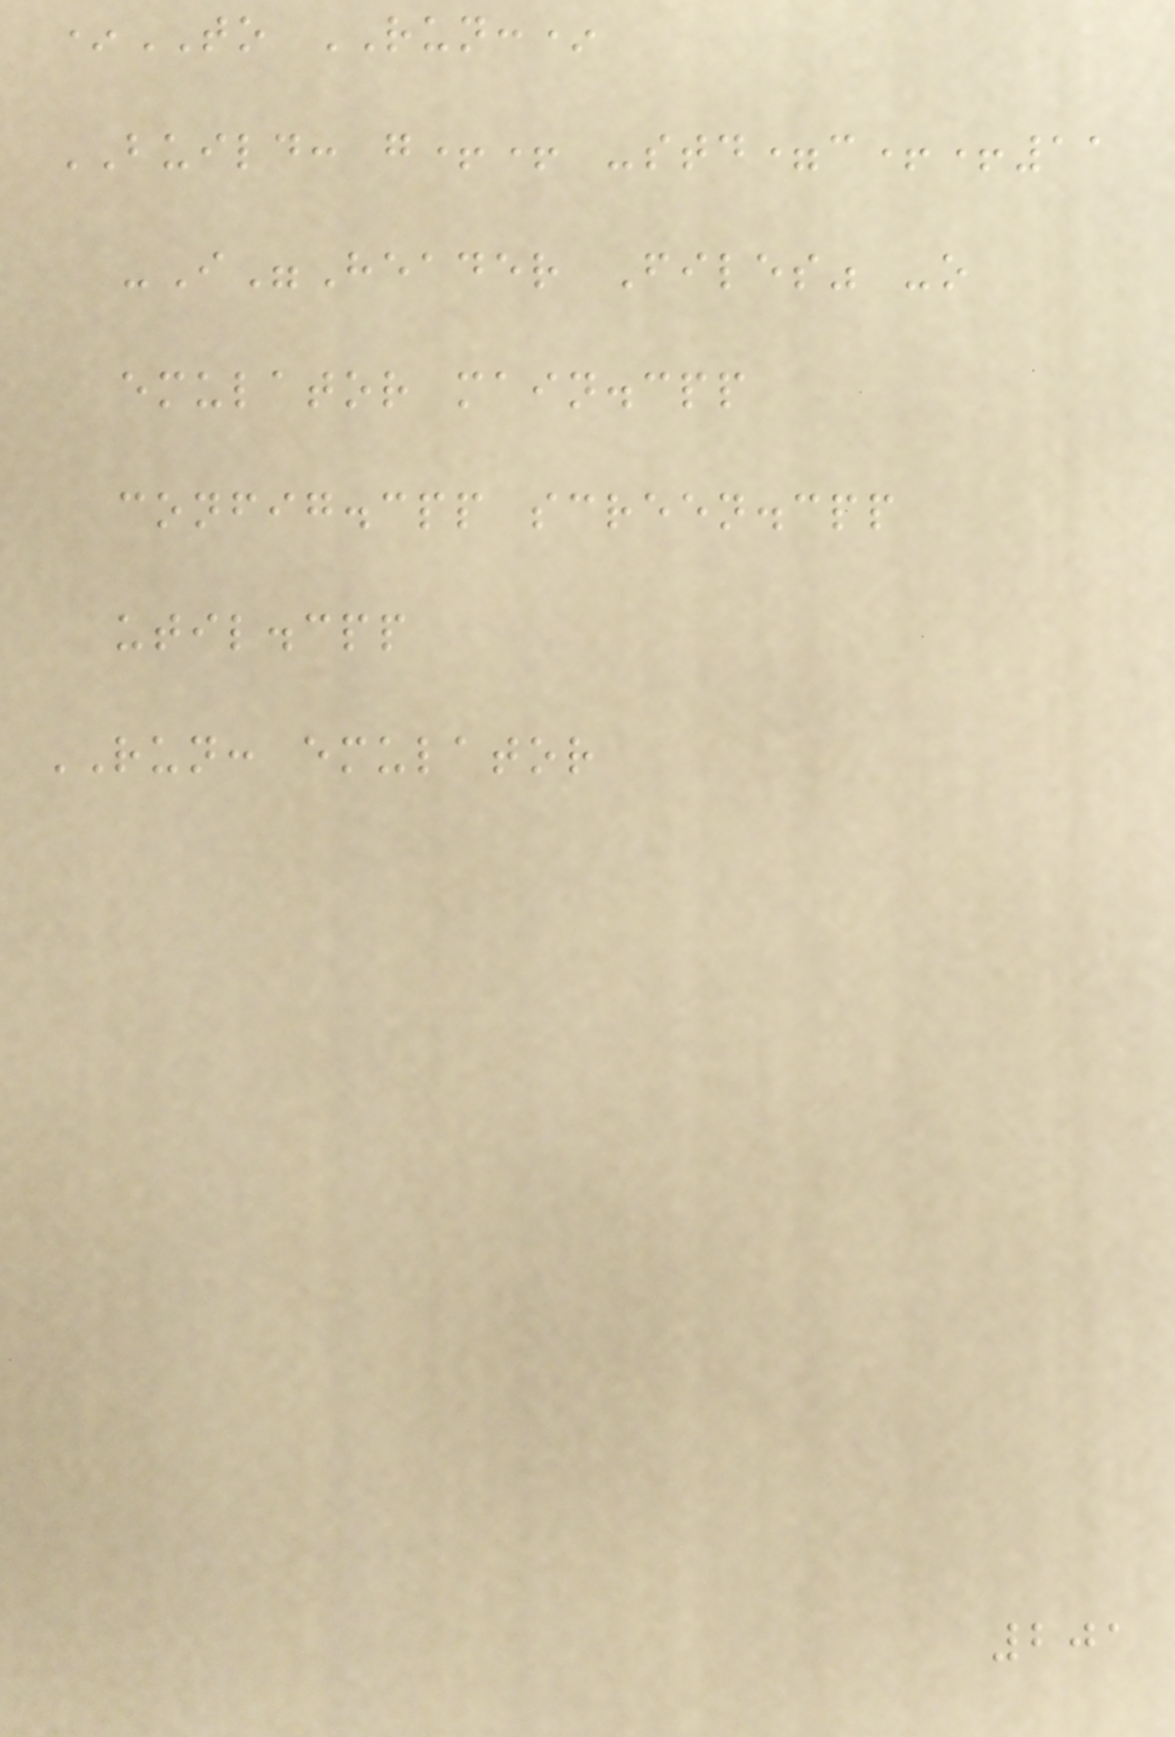*TO RUN:*
BUILD: g++ -std=c++11
-I"Header Files" -o
emulator main.cpp
config.cpp screen.cpp
util.cpp
RUN: emulator
201
